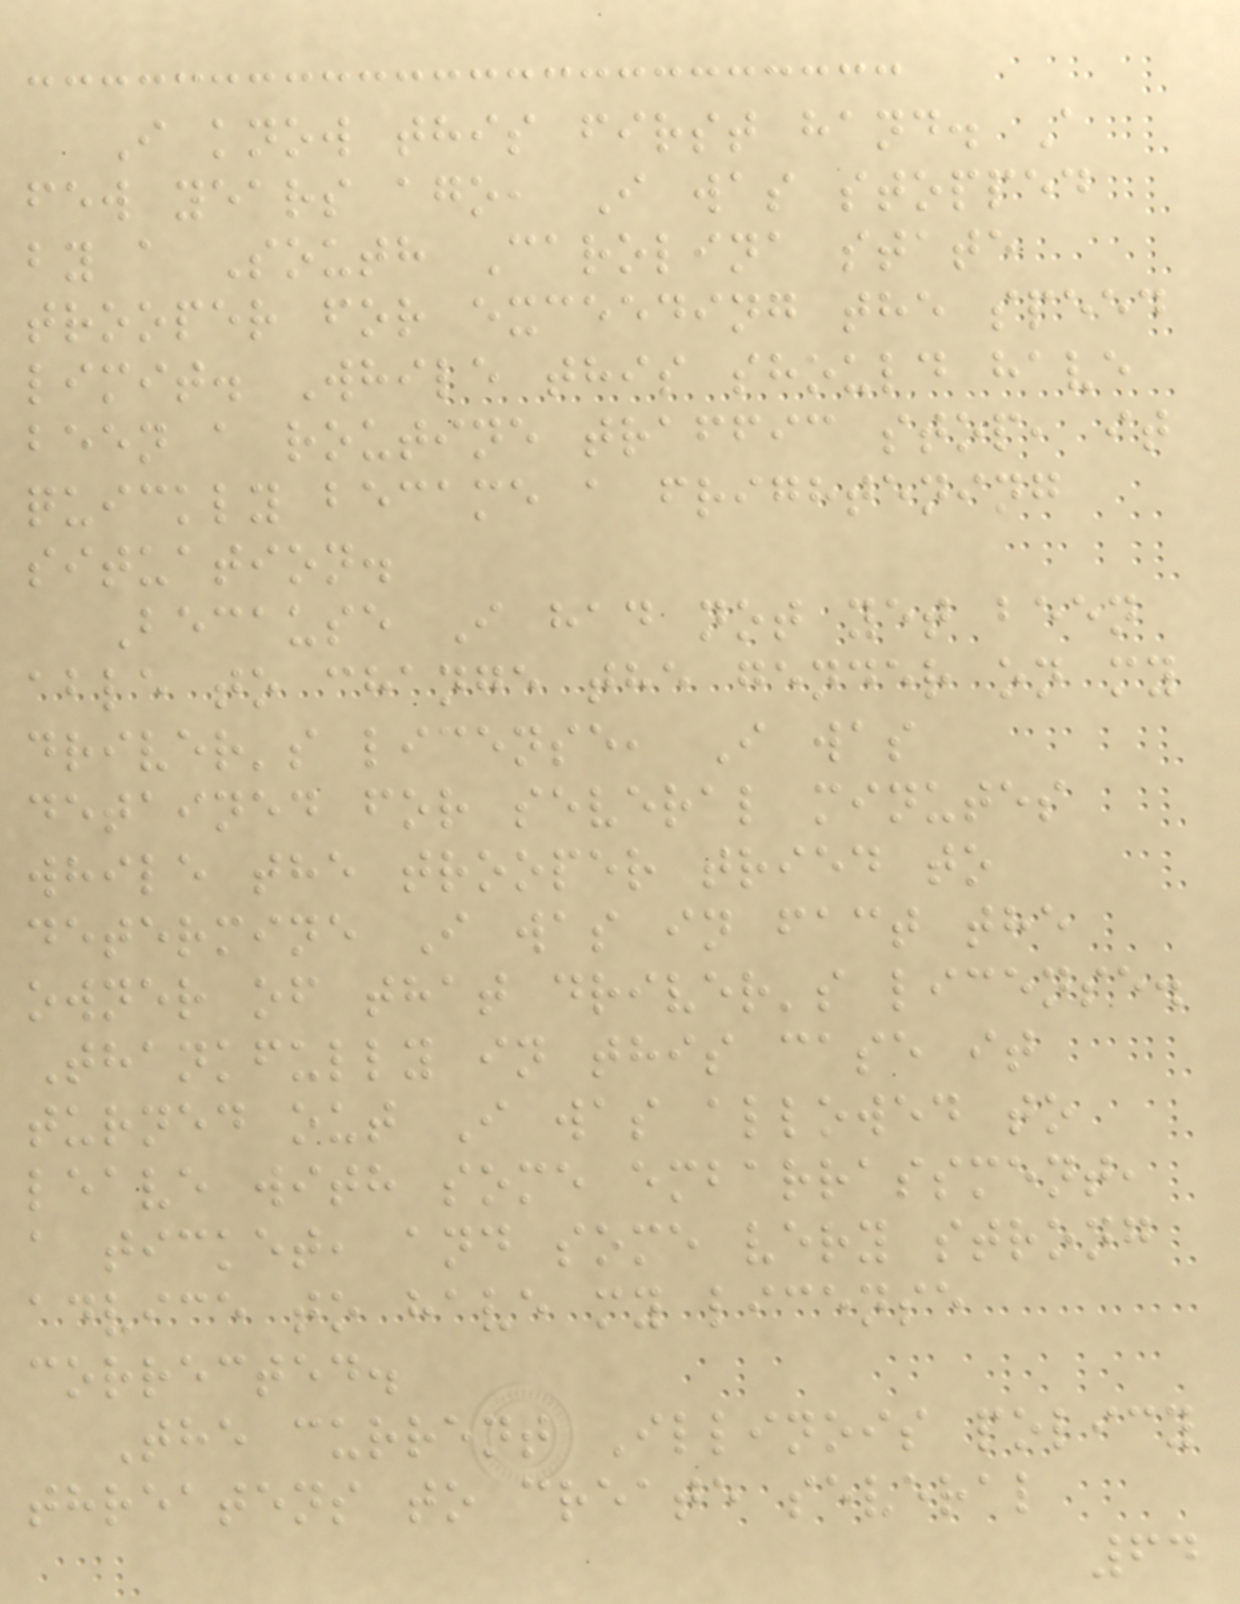I know this first hand. A
few years ago, I was stopped
by a South Carolina state
trooper for exceeding the speed
limit. While this should have
been a routine traffic stop, it
quickly became a frightening
situation.
Because I had not yet been
able to change the gender on my
driver's license, I was
detained for several minutes
while the trooper tried to
determine I was in fact the
owner of that driver's license.
Thankfully in this case it
turned out I was allowed to
leave with some embarrassment,
a ticket, and some very strong
advice to have my license
corrected.
The current Illinois policy
threatens to create several
64
